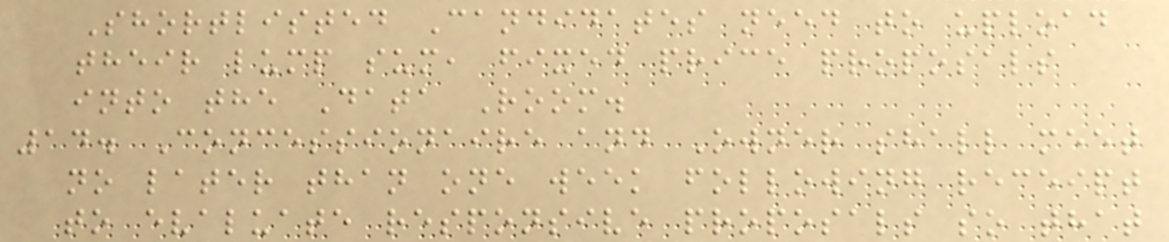Shortlisted Candidates need to upload
their lump sum, fixed price proposals
into the Data Room.
14. Concessionaire and Owner shall meet
no later than one week following receipt
to evaluate responsive proposals so that
